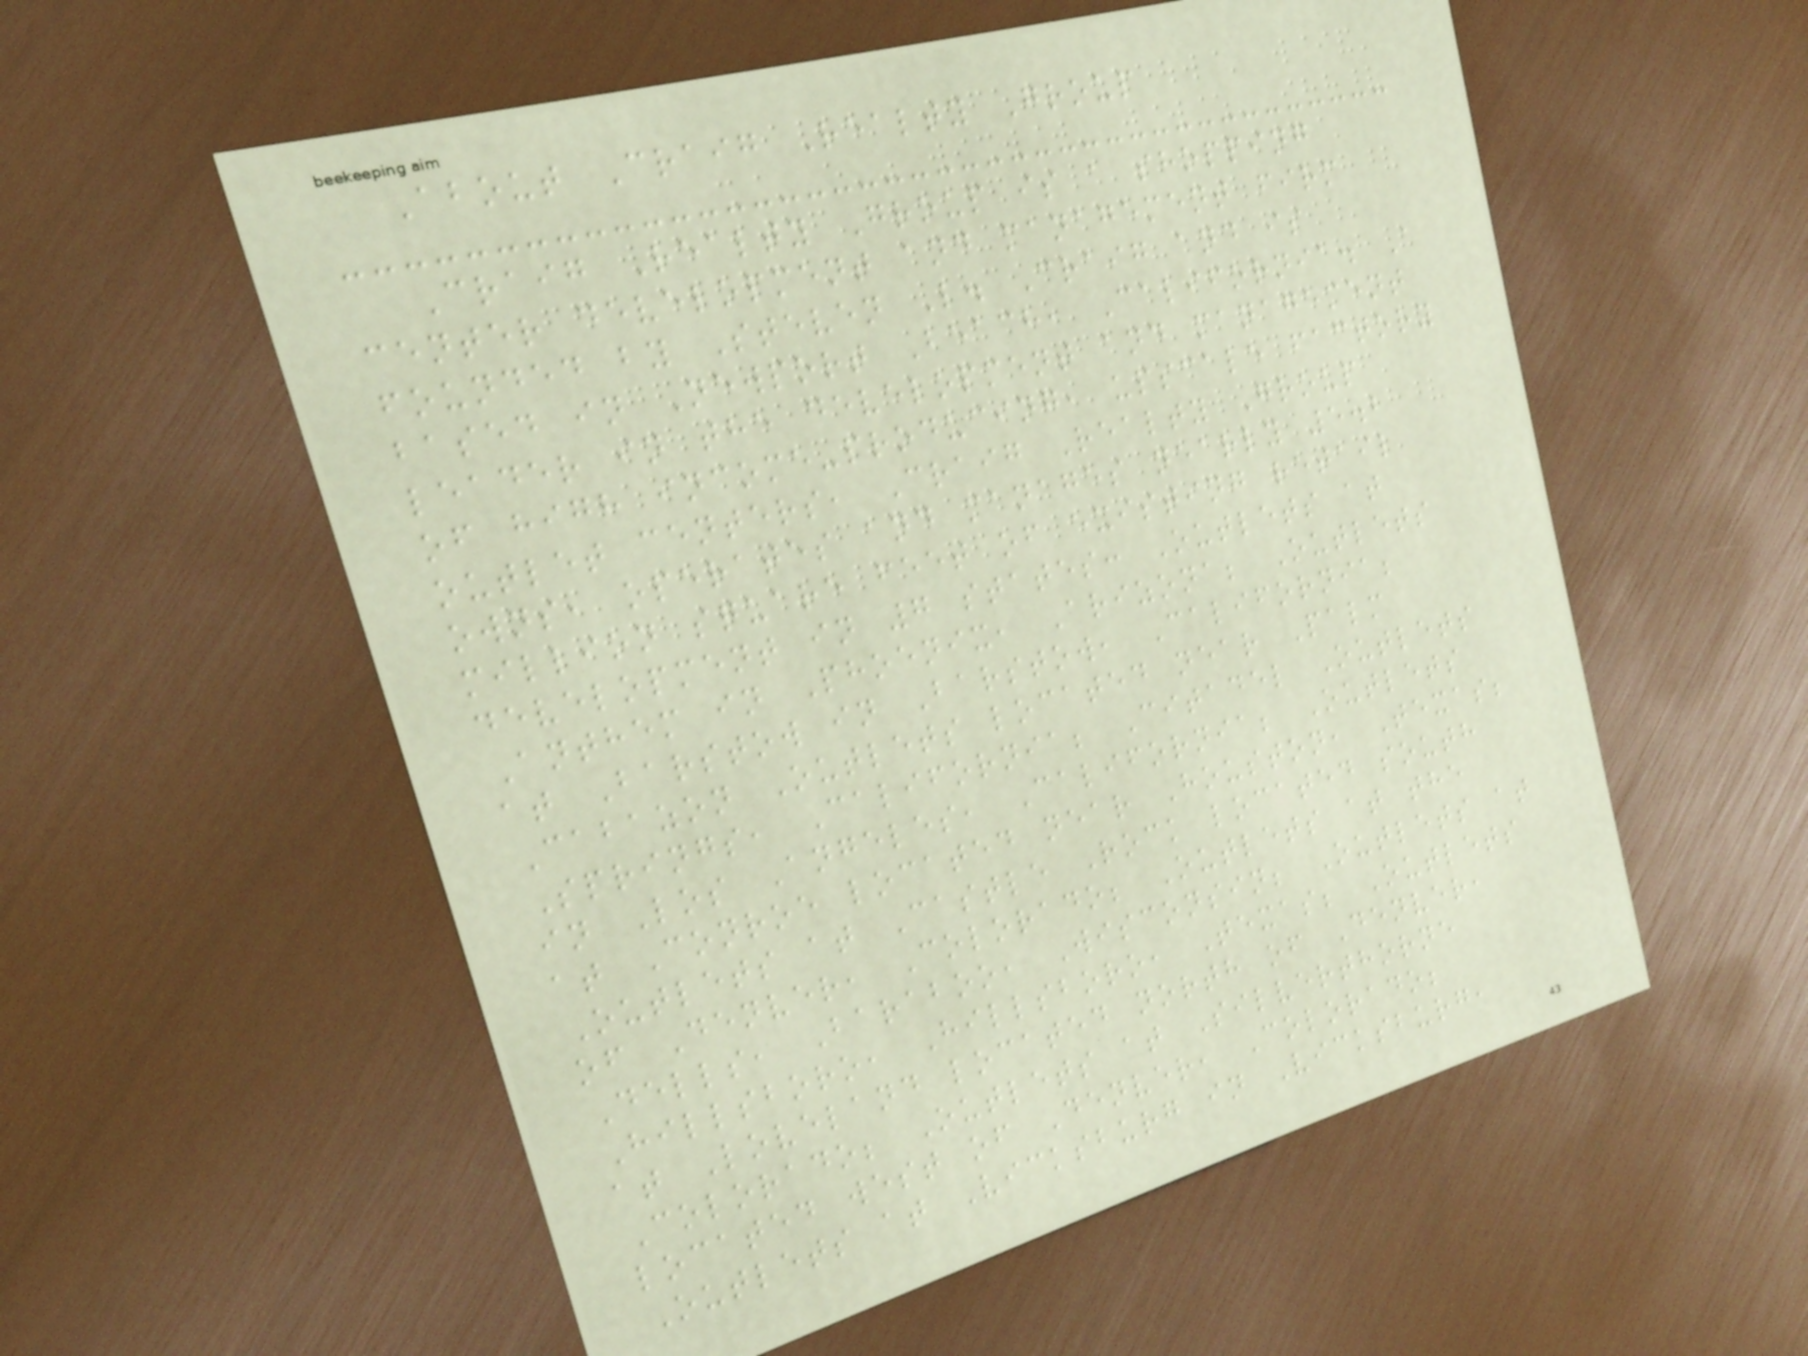About Craig Realty Group
Craig Realty Group is a shopping
center development and management firm
founded by Steven L. Craig and is
based in Newport Beach, California. A
leader in the development and management
of high income-producing, upscale factory
outlet centers, Craig Realty Group
owns, operates and manages nearly 5.2
million square feet of existing retail
development in 7 states: Outlets at
Anthem in Phoenix, Arizona; Outlets
at Barstow in Barstow, California;
Cabazon Outlets located near Palm
Springs, California; Citadel Outlets
in Los Angeles, California; Outlets
at Conroe located near Houston, Texas;
Outlets at Castle Rock located south
of Denver, Colorado; Outlets at the
Dells, Baraboo, Wisconsin; Outlets at
Hillsboro, Hillsboro, Texas; Outlets
at Loveland located north of Denver,
Colorado; Outlets at Silverthorne
located west of Denver, Colorado;
Outlets at Vicksburg in Vicksburg,
